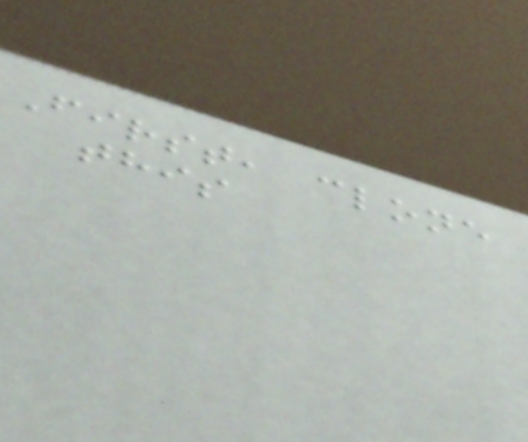First, clone
this
